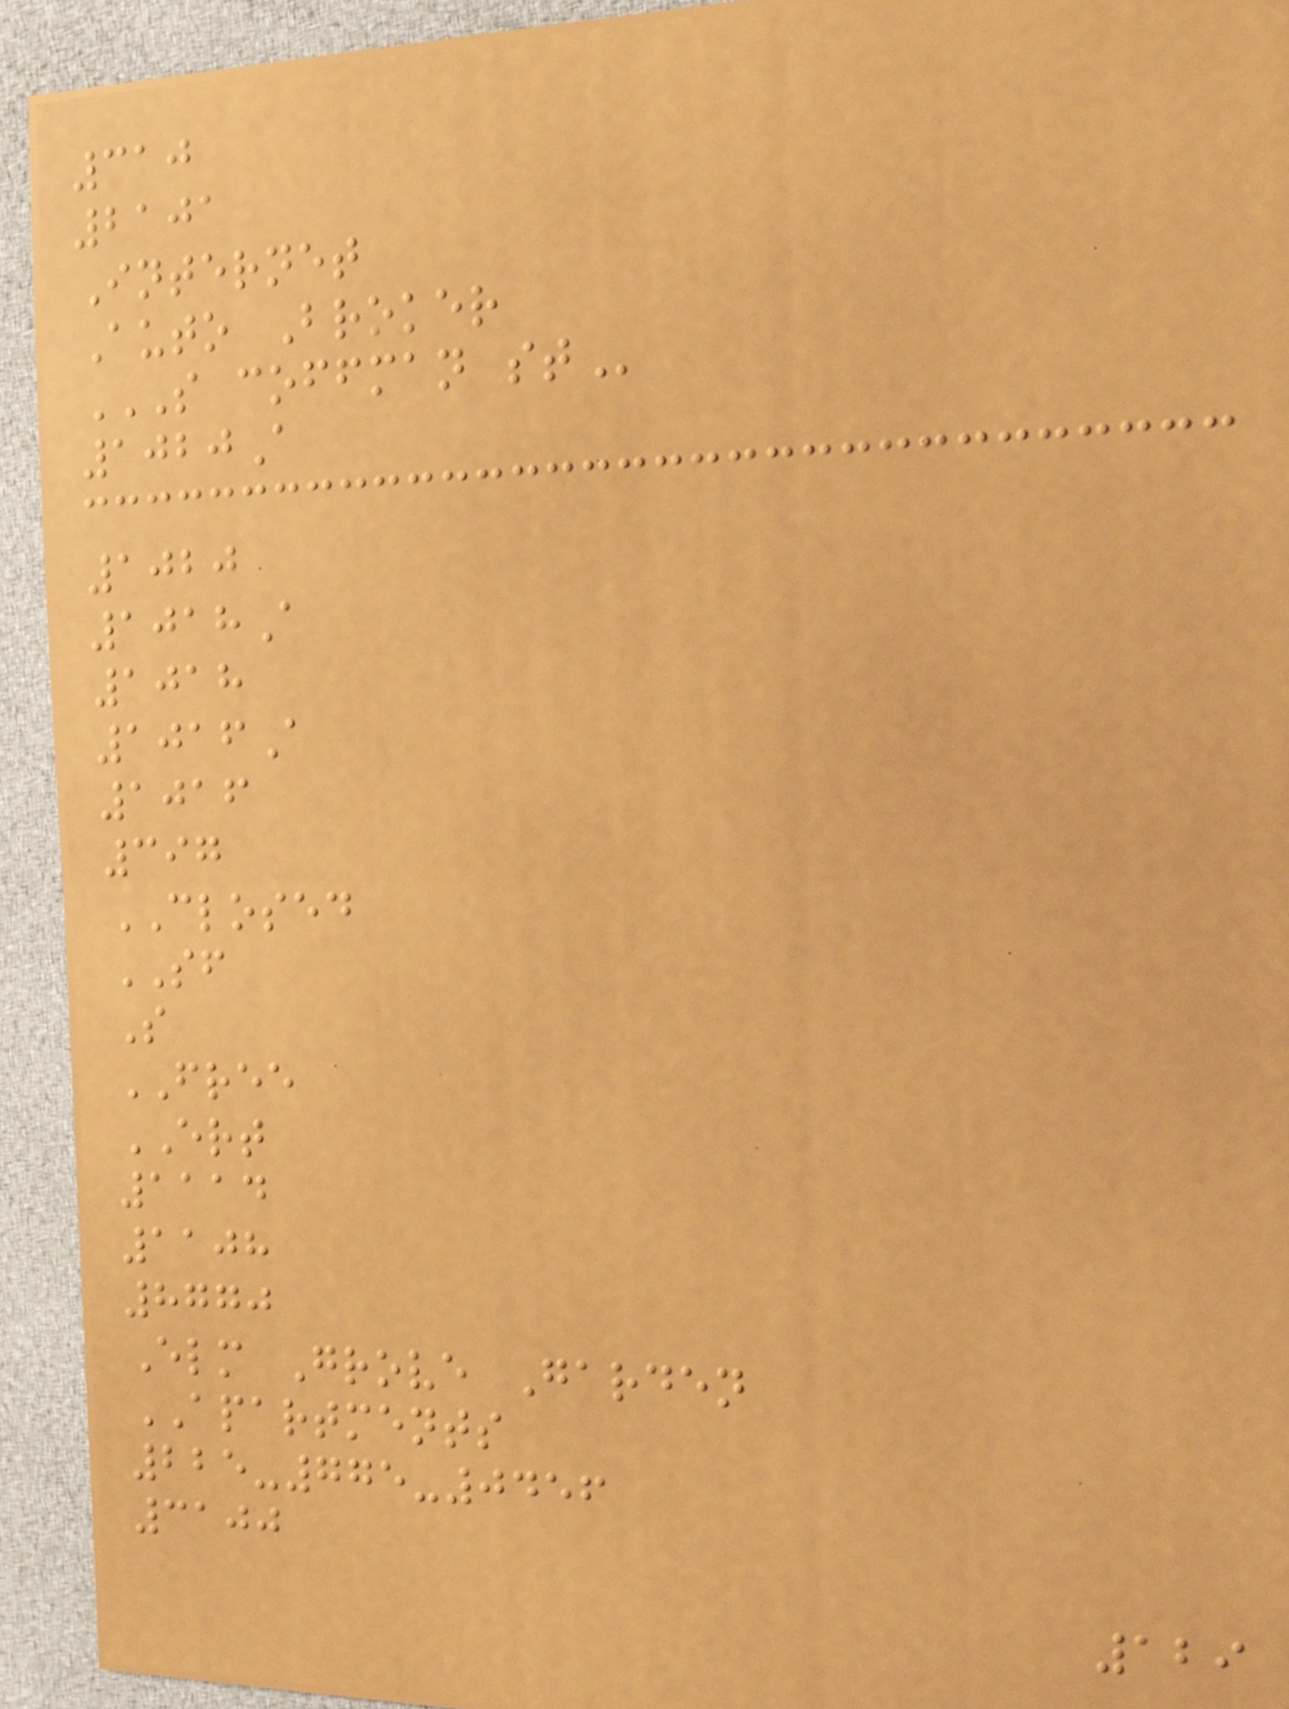310
2101
Internet
Auto Broker
S COFFMAN ST
1020A
1020
1018A
1018
1016A
1016
397
CLOSED
SF
S
FREE
ERT
1114
1108
8770
Elm Grove Garden
APARTMENTS
225-775-0456
3100
129
